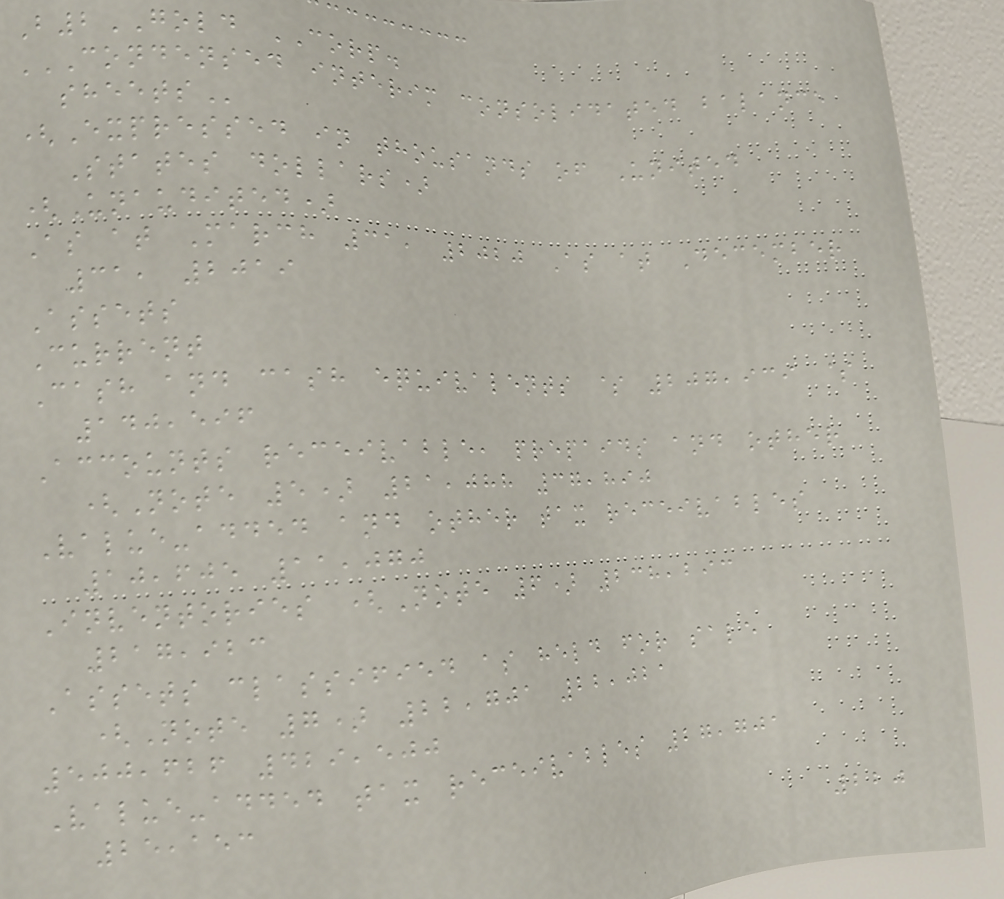B2GOLD CORP.
CONDENSED INTERIM CONSOLIDATED BALANCE
SHEETS
(Expressed in thousands of United
States dollars)
(Unaudited)
As at March 31, 2020 As at December
31, 2019
Assets
Current
Cash and cash equivalents $ 207,939 $
140,596
Accounts receivable, prepaids and other
(Note 5) 21,088 37,890
Value-added and other tax receivables
10,605 11,070
Inventories (Note 6) 238,293
217,923
Assets classified as held for sale
(Note 7) 22,701 22,021
500,626 429,500
Value-added tax receivables 27,701
25,153
220
